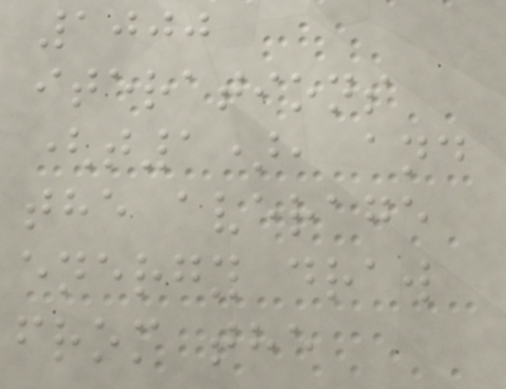1000
iterations
(t1), and
the average
energy draw
from the
